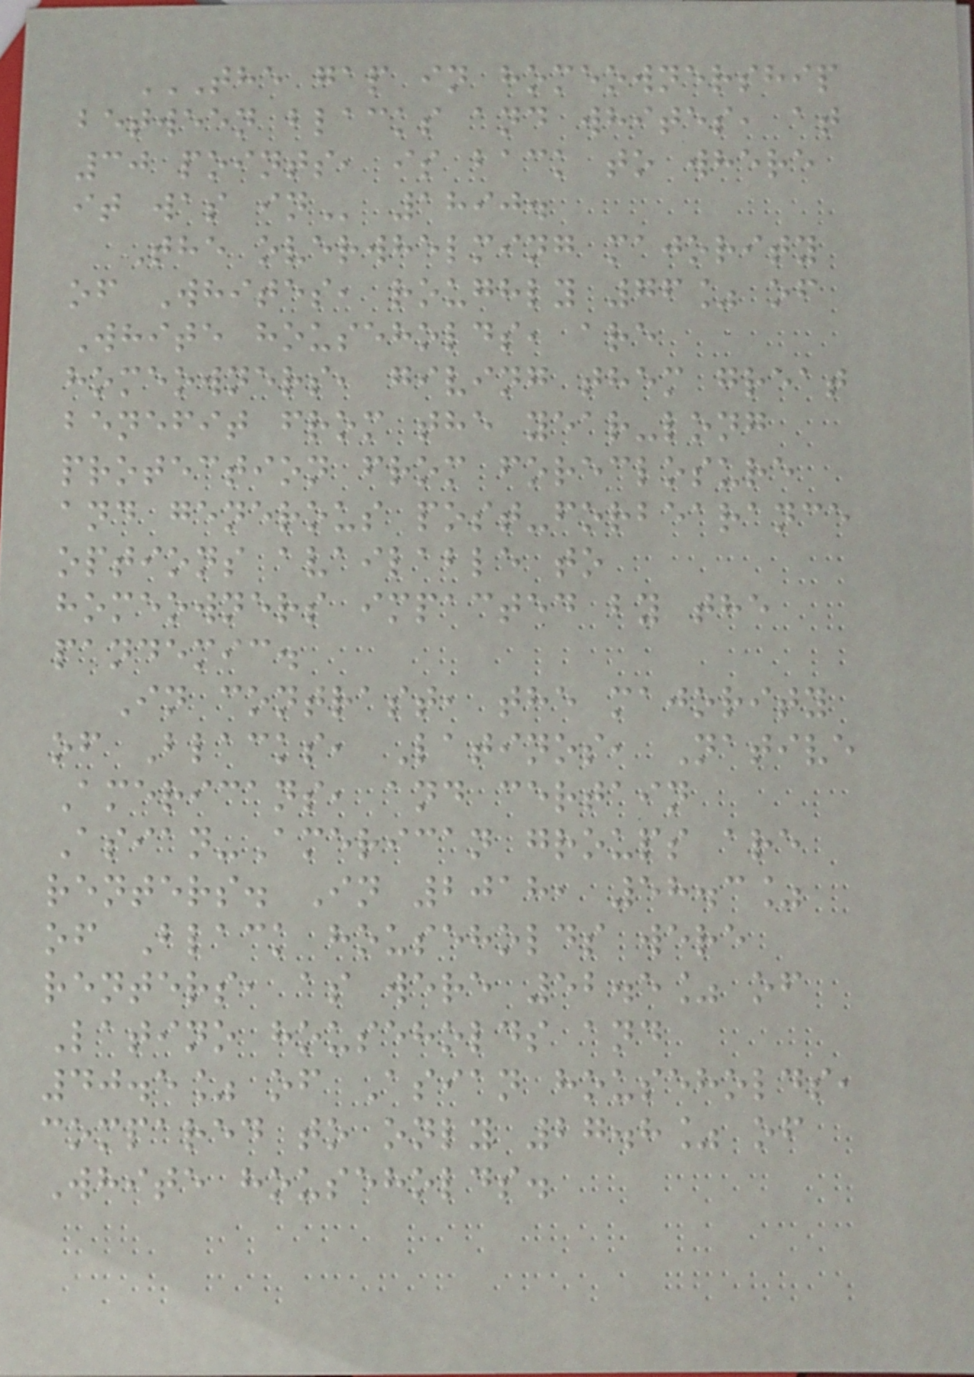THE GAP IN HOMEOWNERSHIP
BETWEEN BLACKS AND WHITES, AT
30 POINTS, IS BACK TO WHERE
IT WAS IN 1890.
The overwhelming majority
of Whites, roughly 76% of
White households, are
homeowners, giving them great
benefit from the year-long
protection from foreclosure
and generous post-forbearance
options available to
homeowners impacted by the
pandemic.
In contrast, the majority
of Blacks, Latinos, Native
Americans, and certain
Asian-American groups are
renters. In 2018, 58.3%
of Black households were
renters, as were 52.5% of
Latino households and
40.5% of Asian households,
compared to only 27.8% of
White households.
